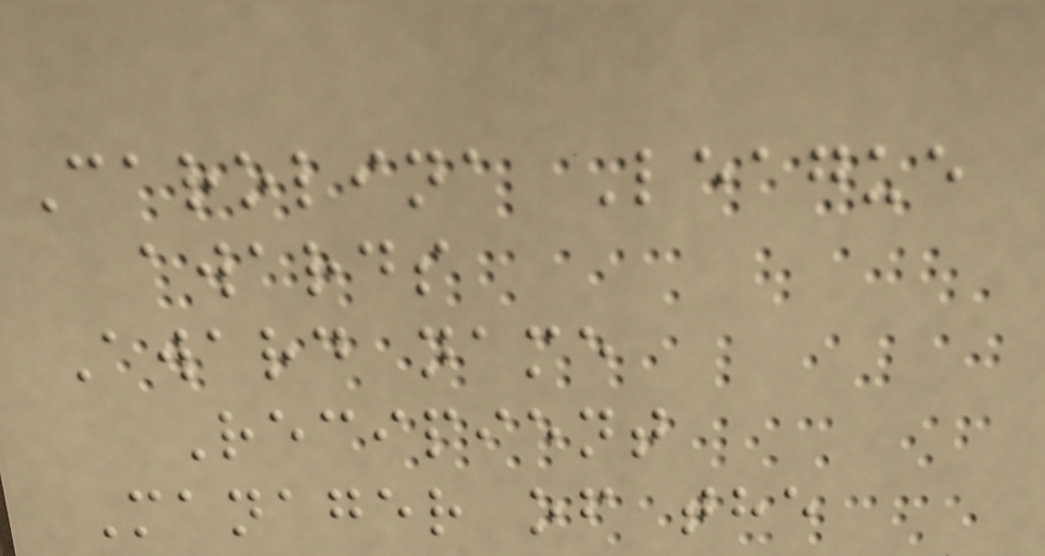Carolina League
awards
Award name
Recipient
Manager of the
